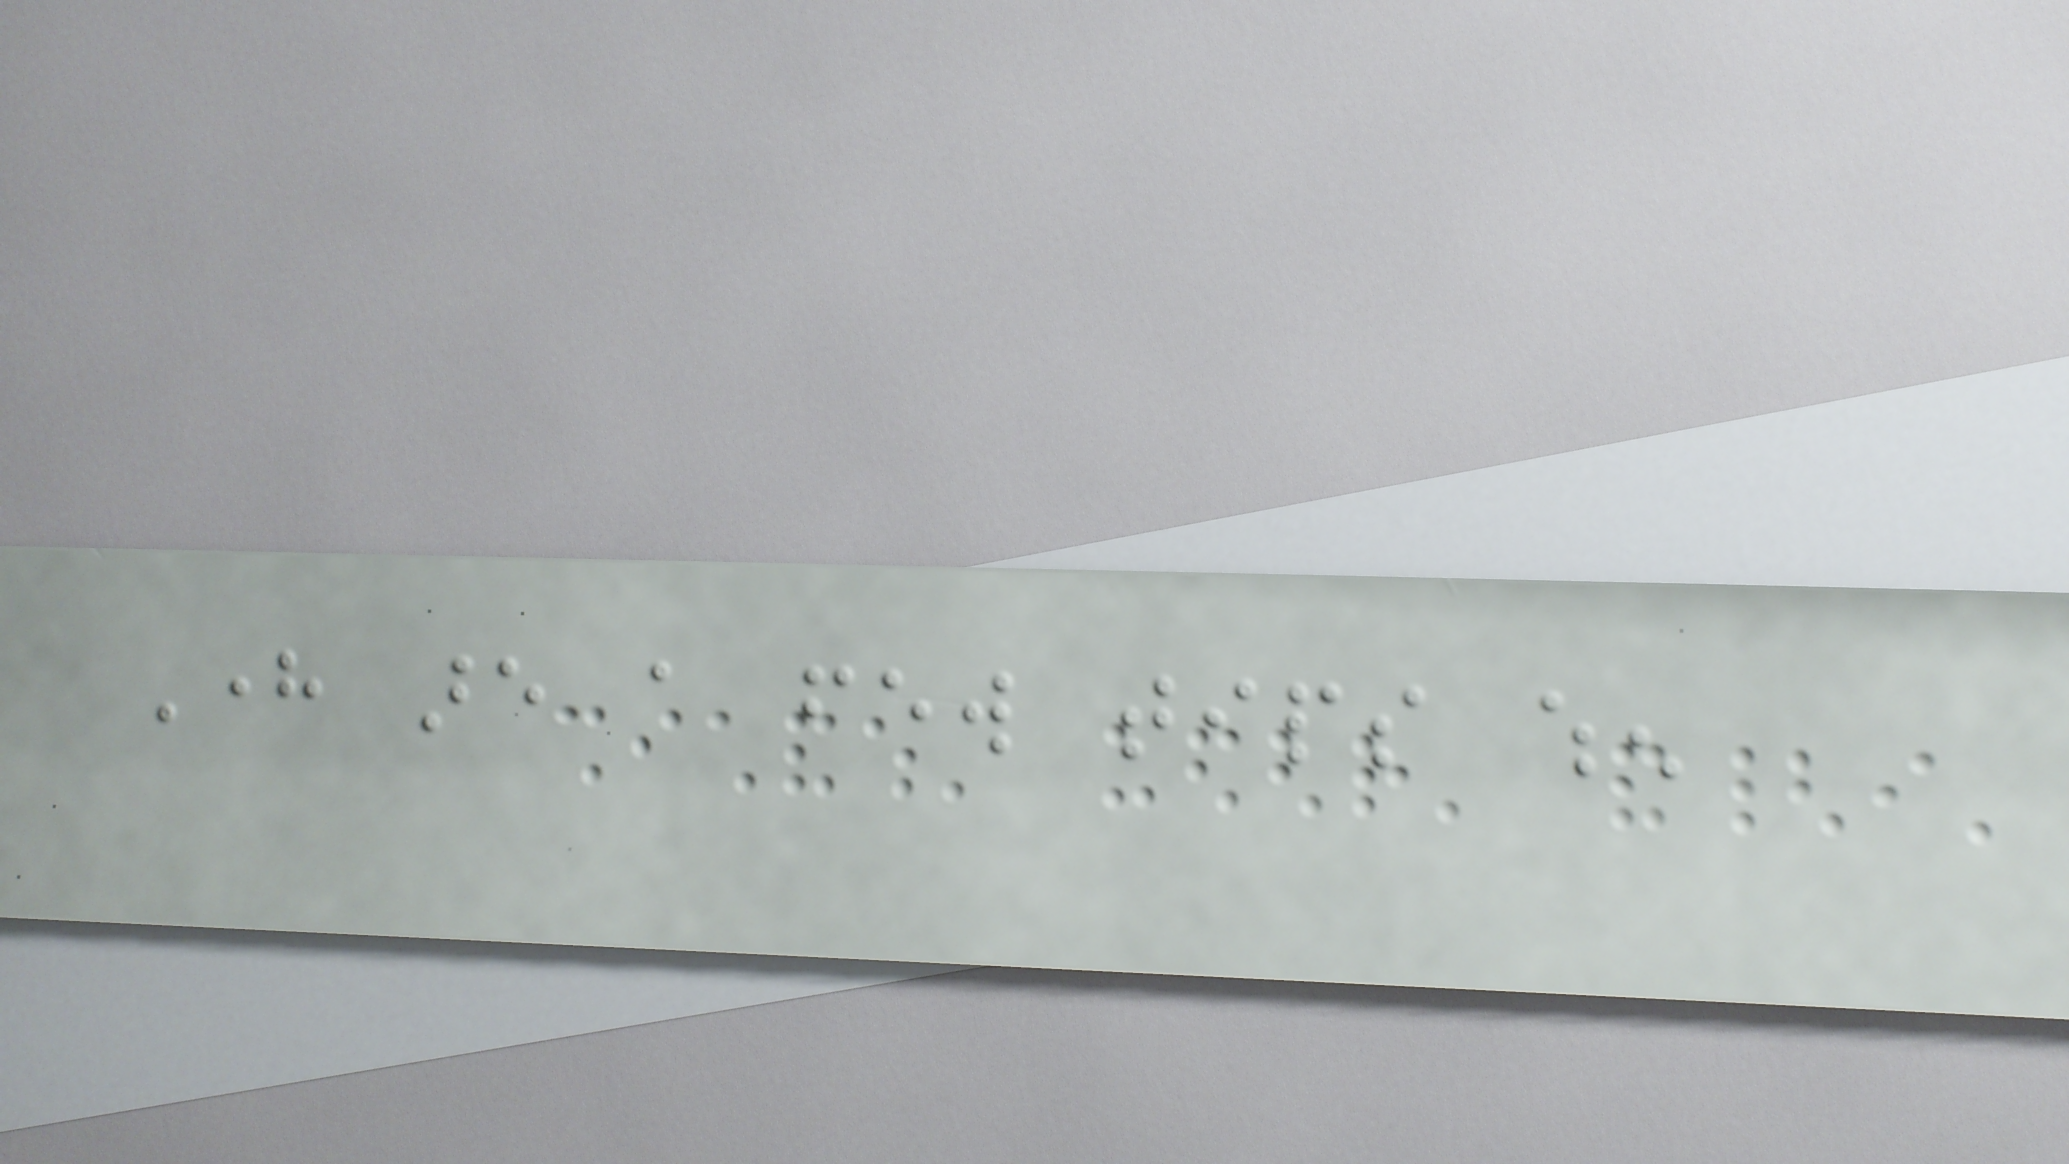Here are a few tips when
